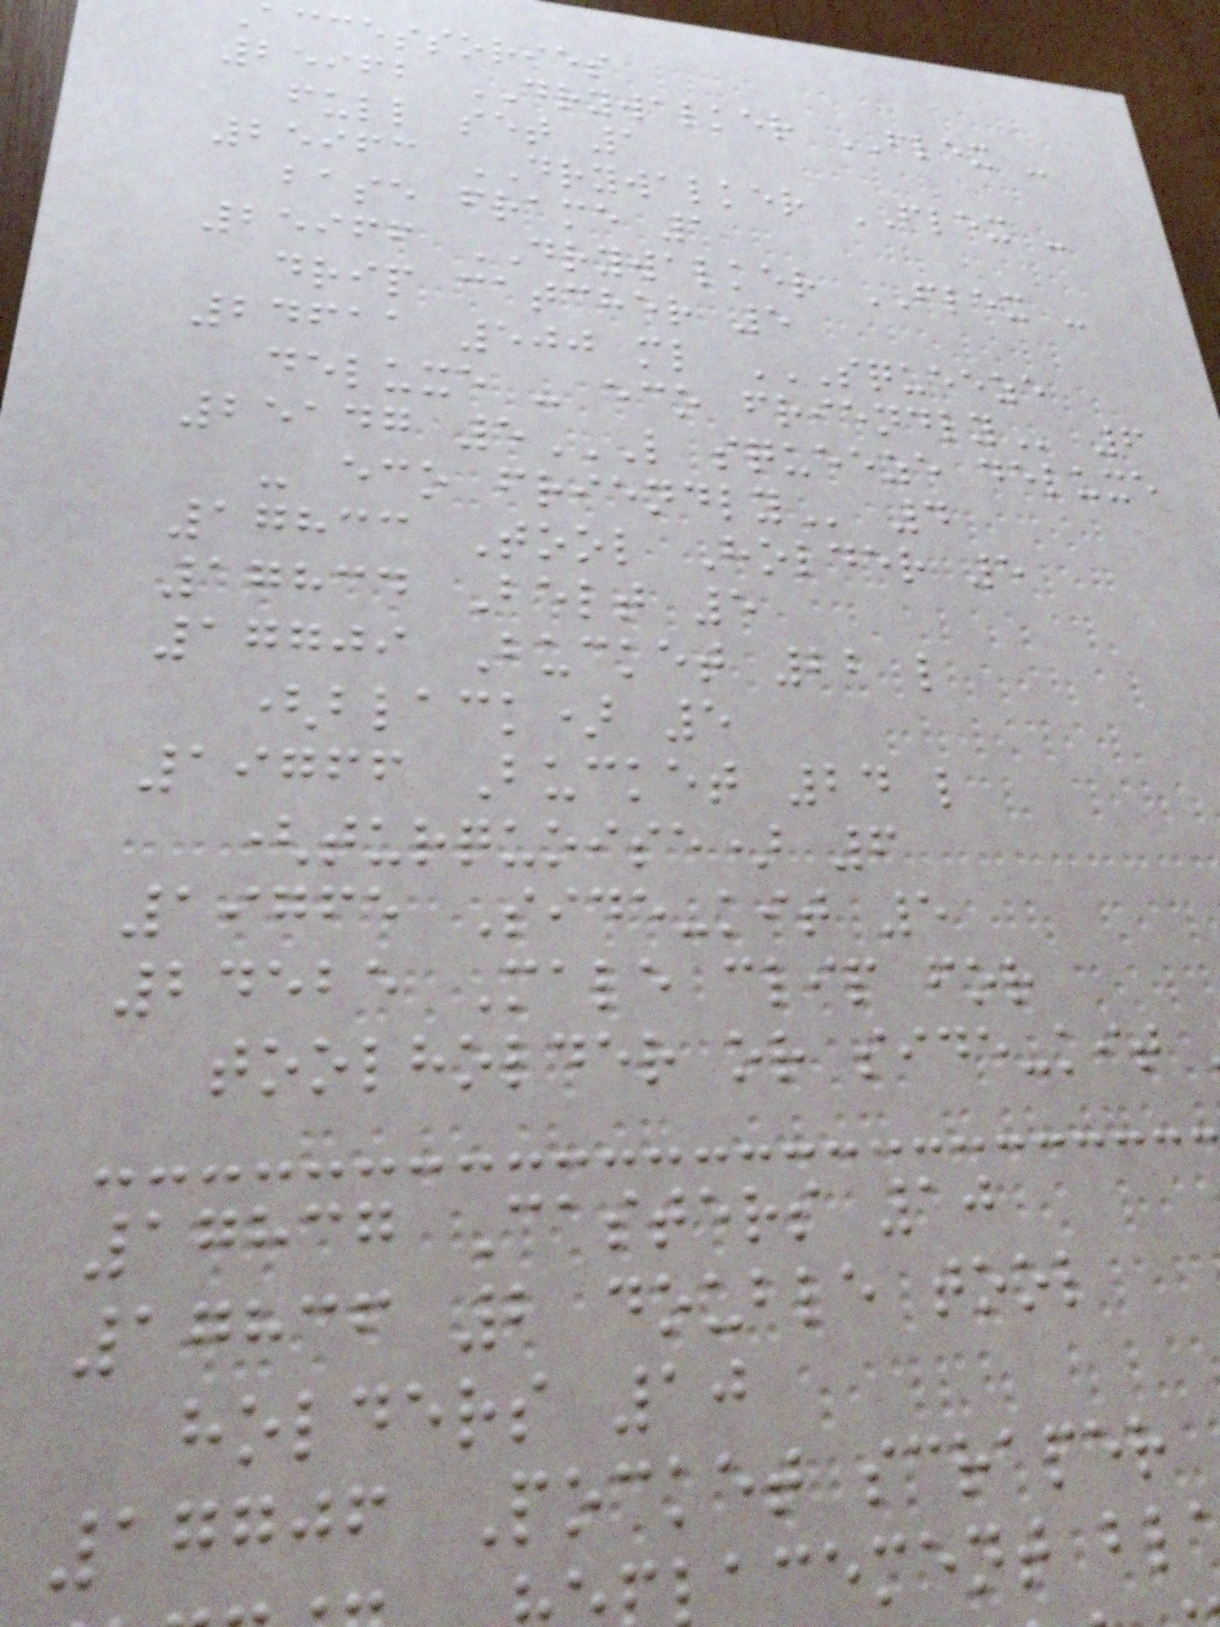accessories
25962 DRYWALKER FLEX -
full set 1
25963 DRYWALKER FLEX -
base frame 1
25966 DRYWALKER FLEX -
drip catcher 5
24611 500 ml SQUEEZE
deluxe - eco
25147 5L SQUEEZE DELUXE
- eco
17833 Tool Holder 5
17834 Belt 5
17709 Bucket 22 l
(black) 5
19766 Bucket 24 l
(turquoise) 6
19765 Side-kit 5
24525 Male clip for
toolholder or side-kit
17837 Casters 10
17836 2 double tool
holders 10
17706 Pocket scraper
acement bl
